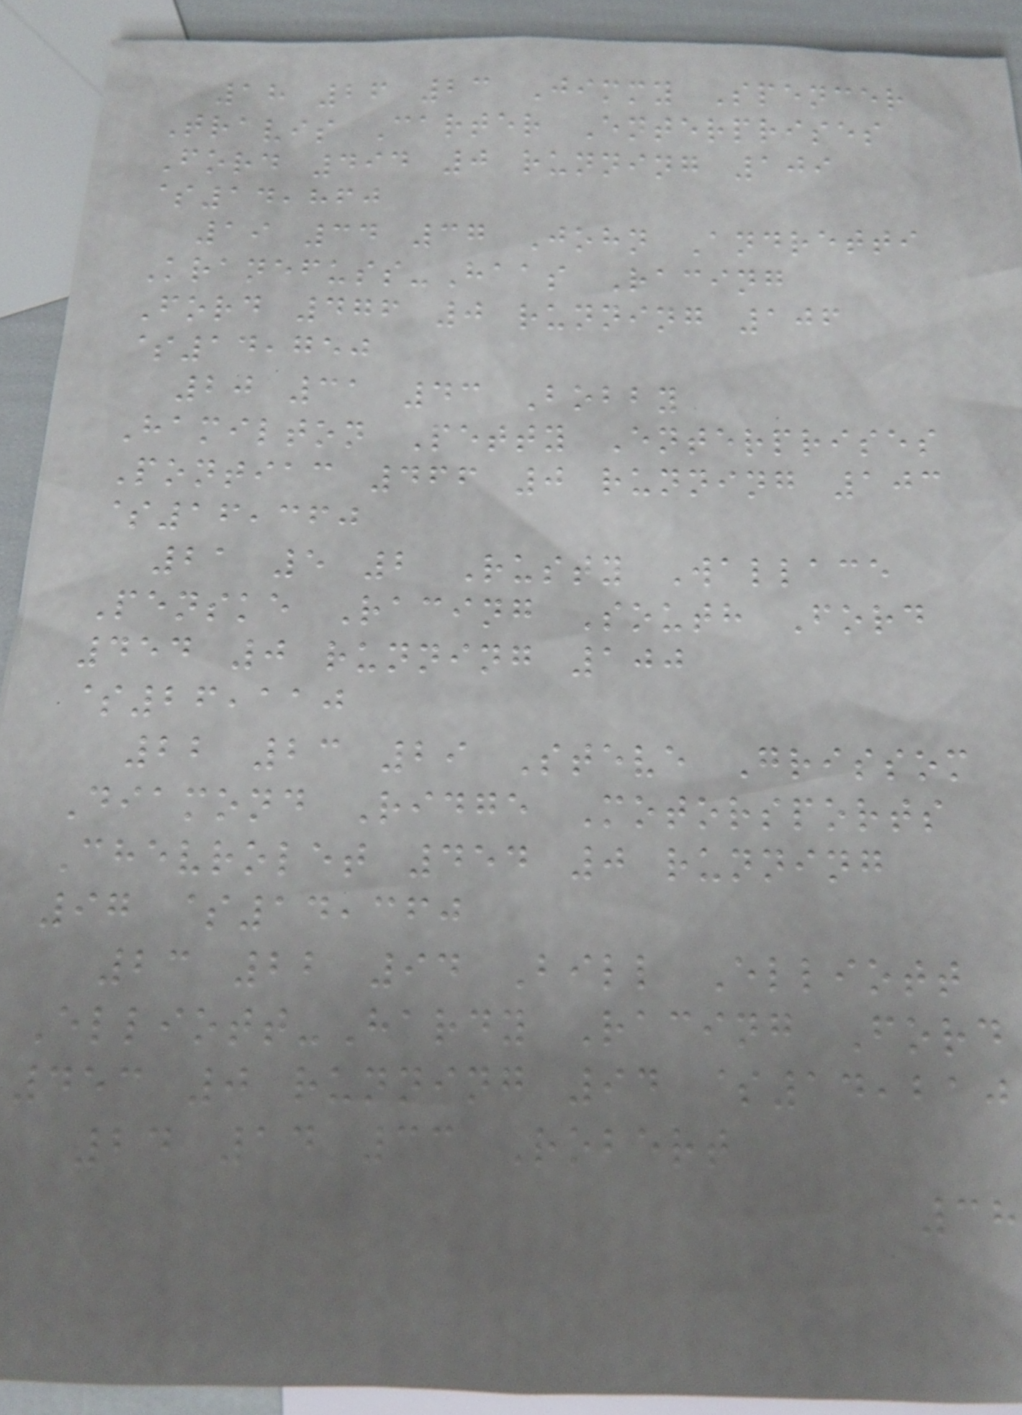18 26 23 Jimmy Spencer
Travis Carter Enterprises
Ford 494 0 running 109
$14,860
19 34 37 John Andretti
Kranefuss-Haas Racing
Ford 476 0 running 106
$14,750
20 31 43 Bobby
Hamilton Petty Enterprises
Pontiac 466 0 running 103
$16,360
21 5 2 Rusty Wallace
Penske Racing South Ford
454 0 running 100
$26,110
22 23 29 Steve Grissom
Diamond Ridge Motorsports
Chevrolet 454 0 running
97 $14,360
23 22 94 Bill Elliott
Elliott-Hardy Racing Ford
453 0 running 94 $14,210
24 14 33 Robert
38
